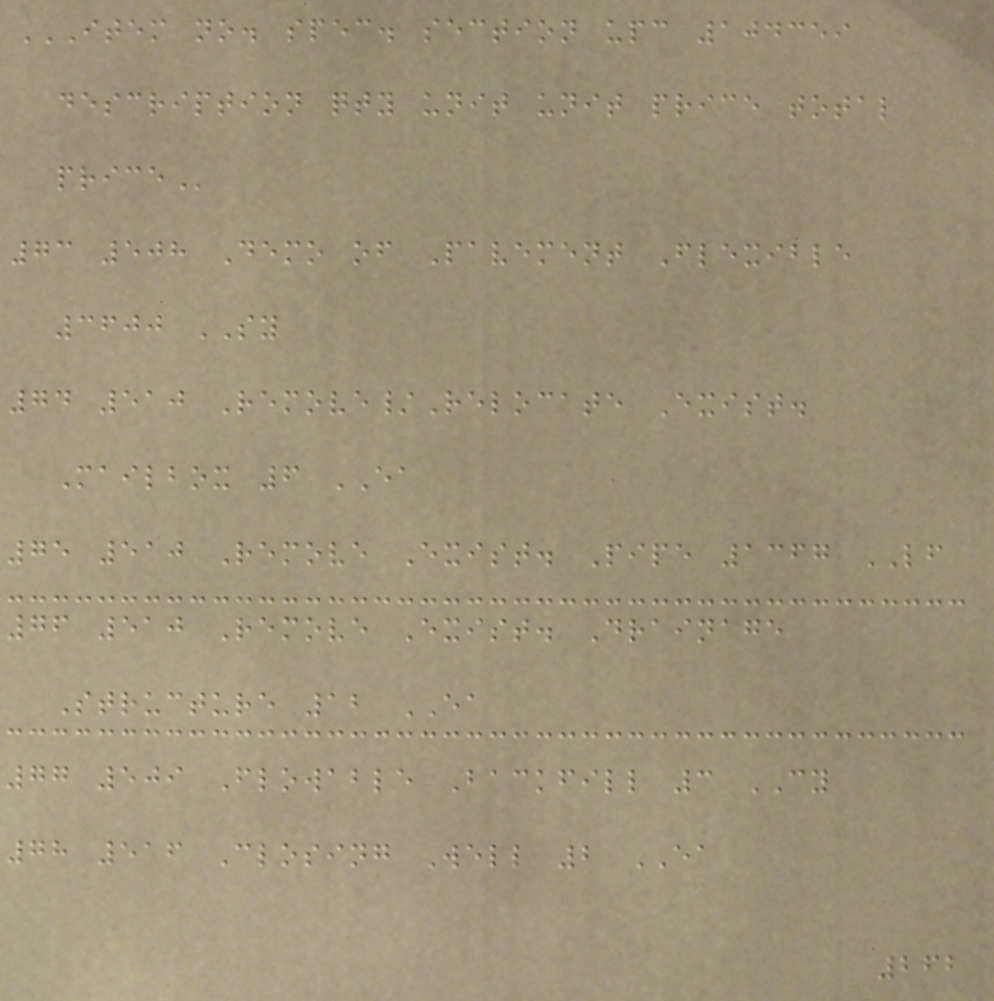ITEM NO. SPEC. SECTION UPC 104359
DESCRIPTION QTY UNIT UNIT PRICE TOTAL
PRICE
73 508 Demo of Pavement Flexible
3600 SY
74 510 Remove/Relocate Exist.
Mailbox 6 EA
75 510 Remove Exist. Pipe 1367 LF
76 510 Remove Exist. Drainage
Structure 12 EA
77 509 Flowable Backfill 3 CY
78 516 Closing Well 2 EA
262
